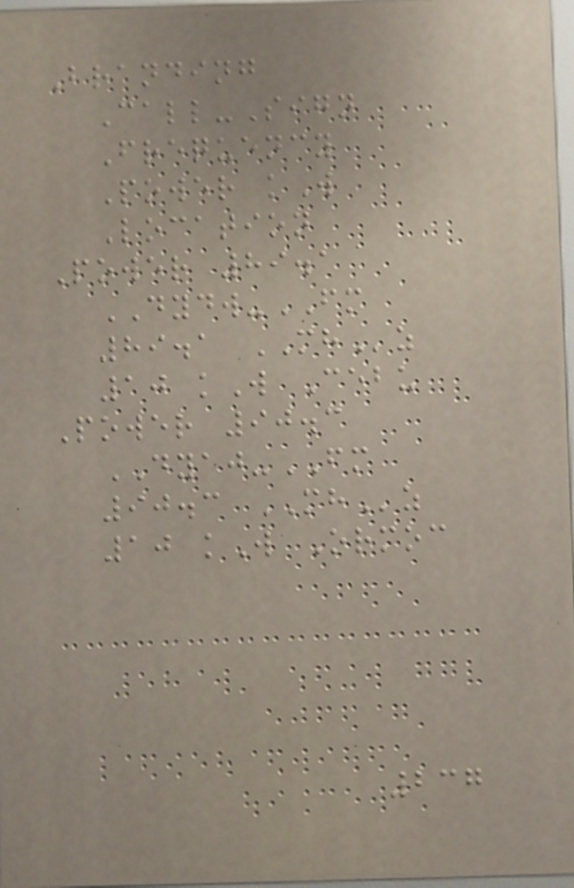Branding
Call-Sign
Frequency
Power kW
Location
Power 89.1
DYDW-FM
89.1 MHz
10 kW Cebu
Power 90.3
DYAJ-FM
90.3 MHz
10 kW Ormoc
237
